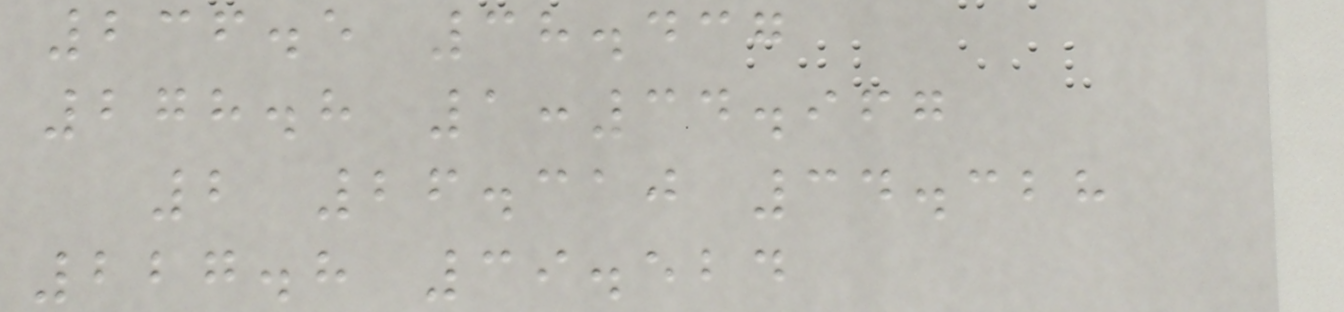236.5 38.437
278.8 1:34.967
2 26.310 34.328
227.8 39.524
